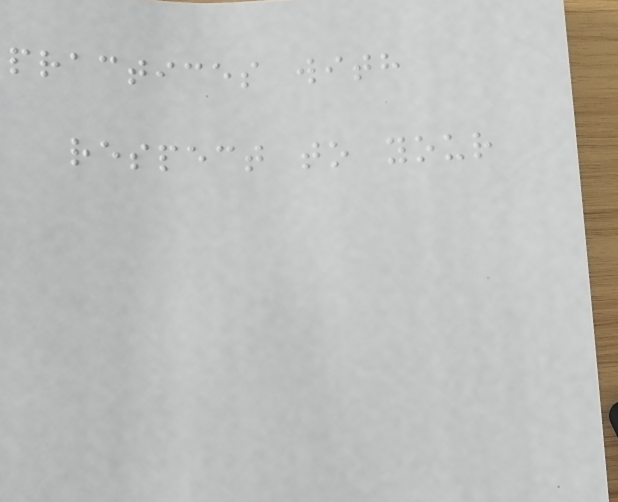practices with
respect to your
